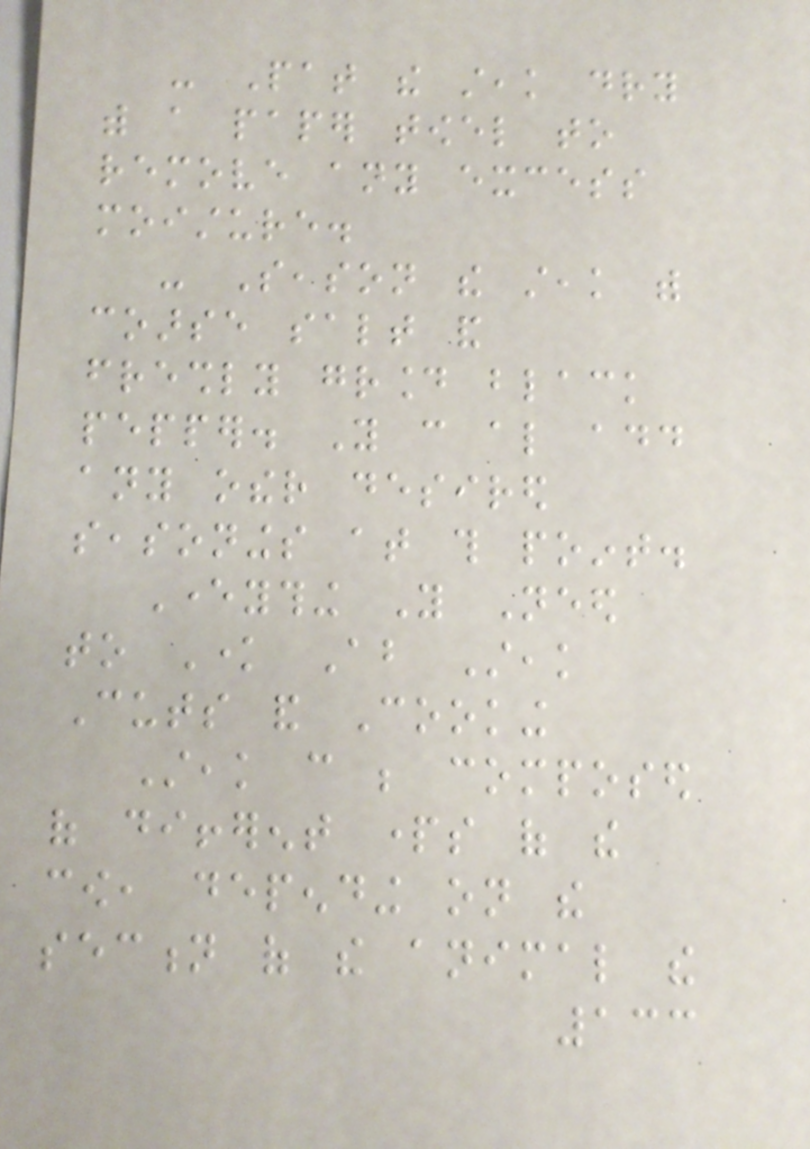- Pat the steak dry
with a paper towel to
remove any excess
moisture.
- Season the steak with
coarse salt and
freshly ground black
pepper. You can also add
any other desired
seasonings at this point.
Everything You Need
to Know About Steak
Cuts and Cooking
Steak can be composed
of different parts of the
cow, depending on the
section of the animal the
133
